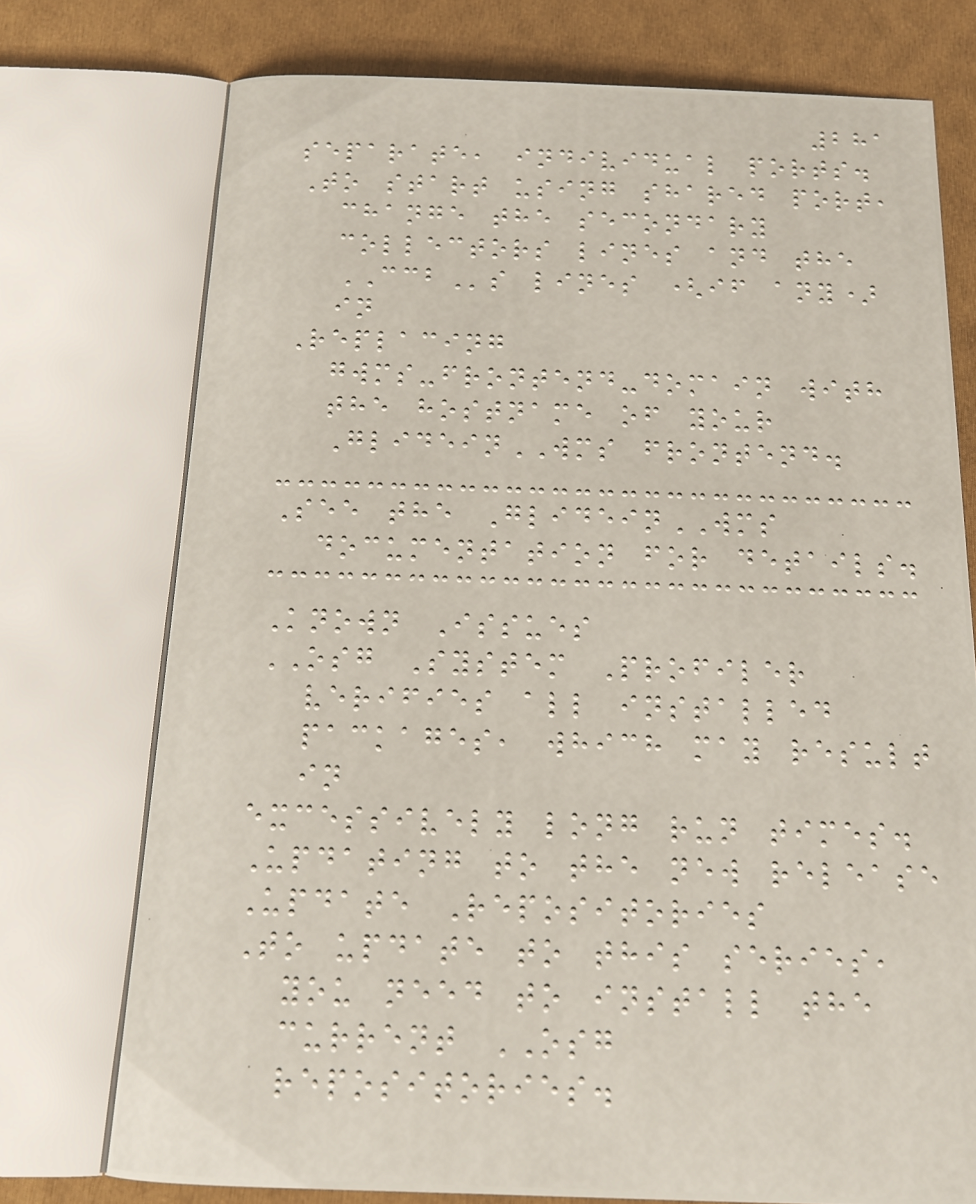281
separate, individual ports.
To start using shared port,
change the secondary
collectors lines and the
CCBs lines (if any)
in
Replacing
gwms-frontend-domain with
the hostname of your
GlideinWMS frontend.
See the GlideinWMS
documentation for details.
Known Issues
OSG System Profiler
verifies all installed
packages, which may result
in
excessively long run times.
Updating to the new release
Update Repositories
To update to this series,
you need to install the
current OSG
repositories.
